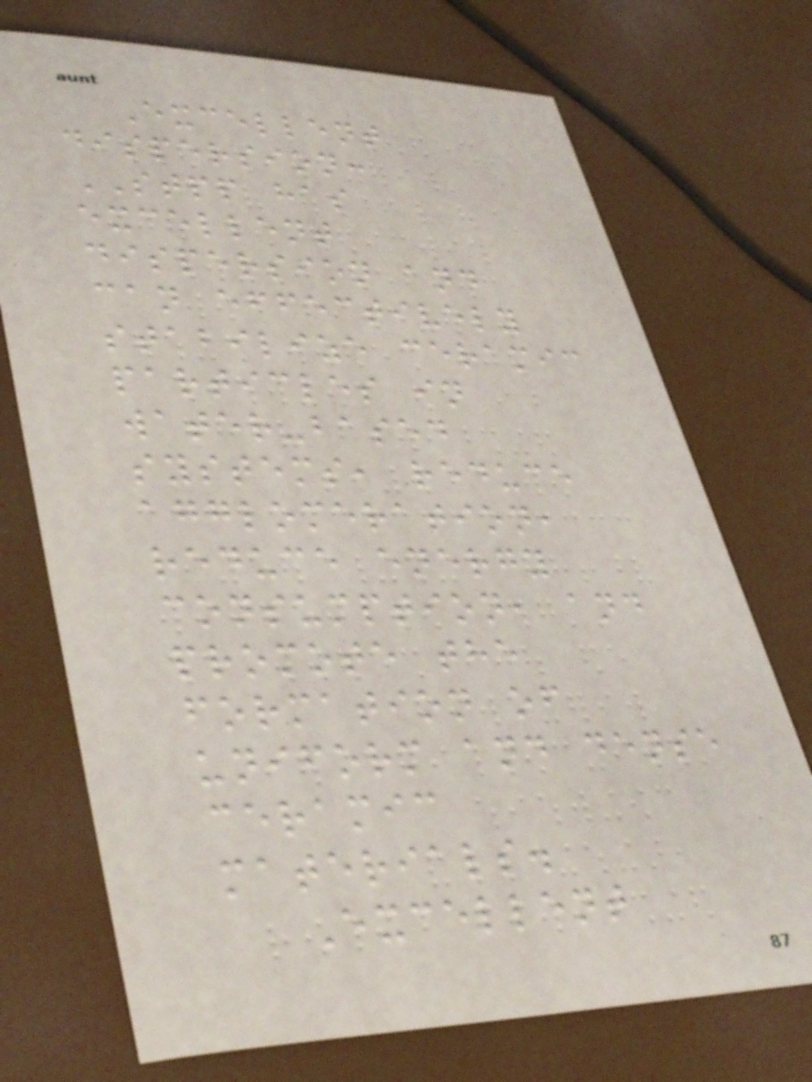Excellent
dispersion:
STPP has
excellent
dispersion and
can effectively
stabilize ceramic
particles in
water-based
systems, reduce
agglomeration,
reduce energy
consumption, and
promote the
formation of
uniform and dense
ceramic
materials.
Excellent
